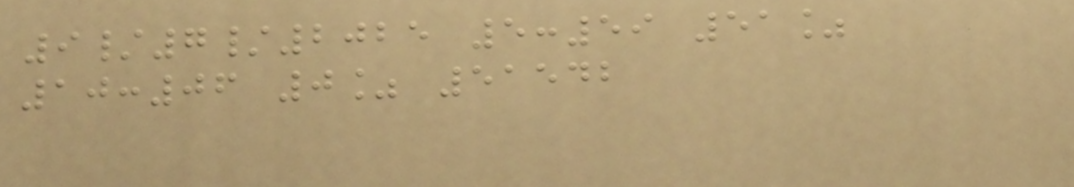9/7/2025 5:59 51%
10:06 0% 51542
